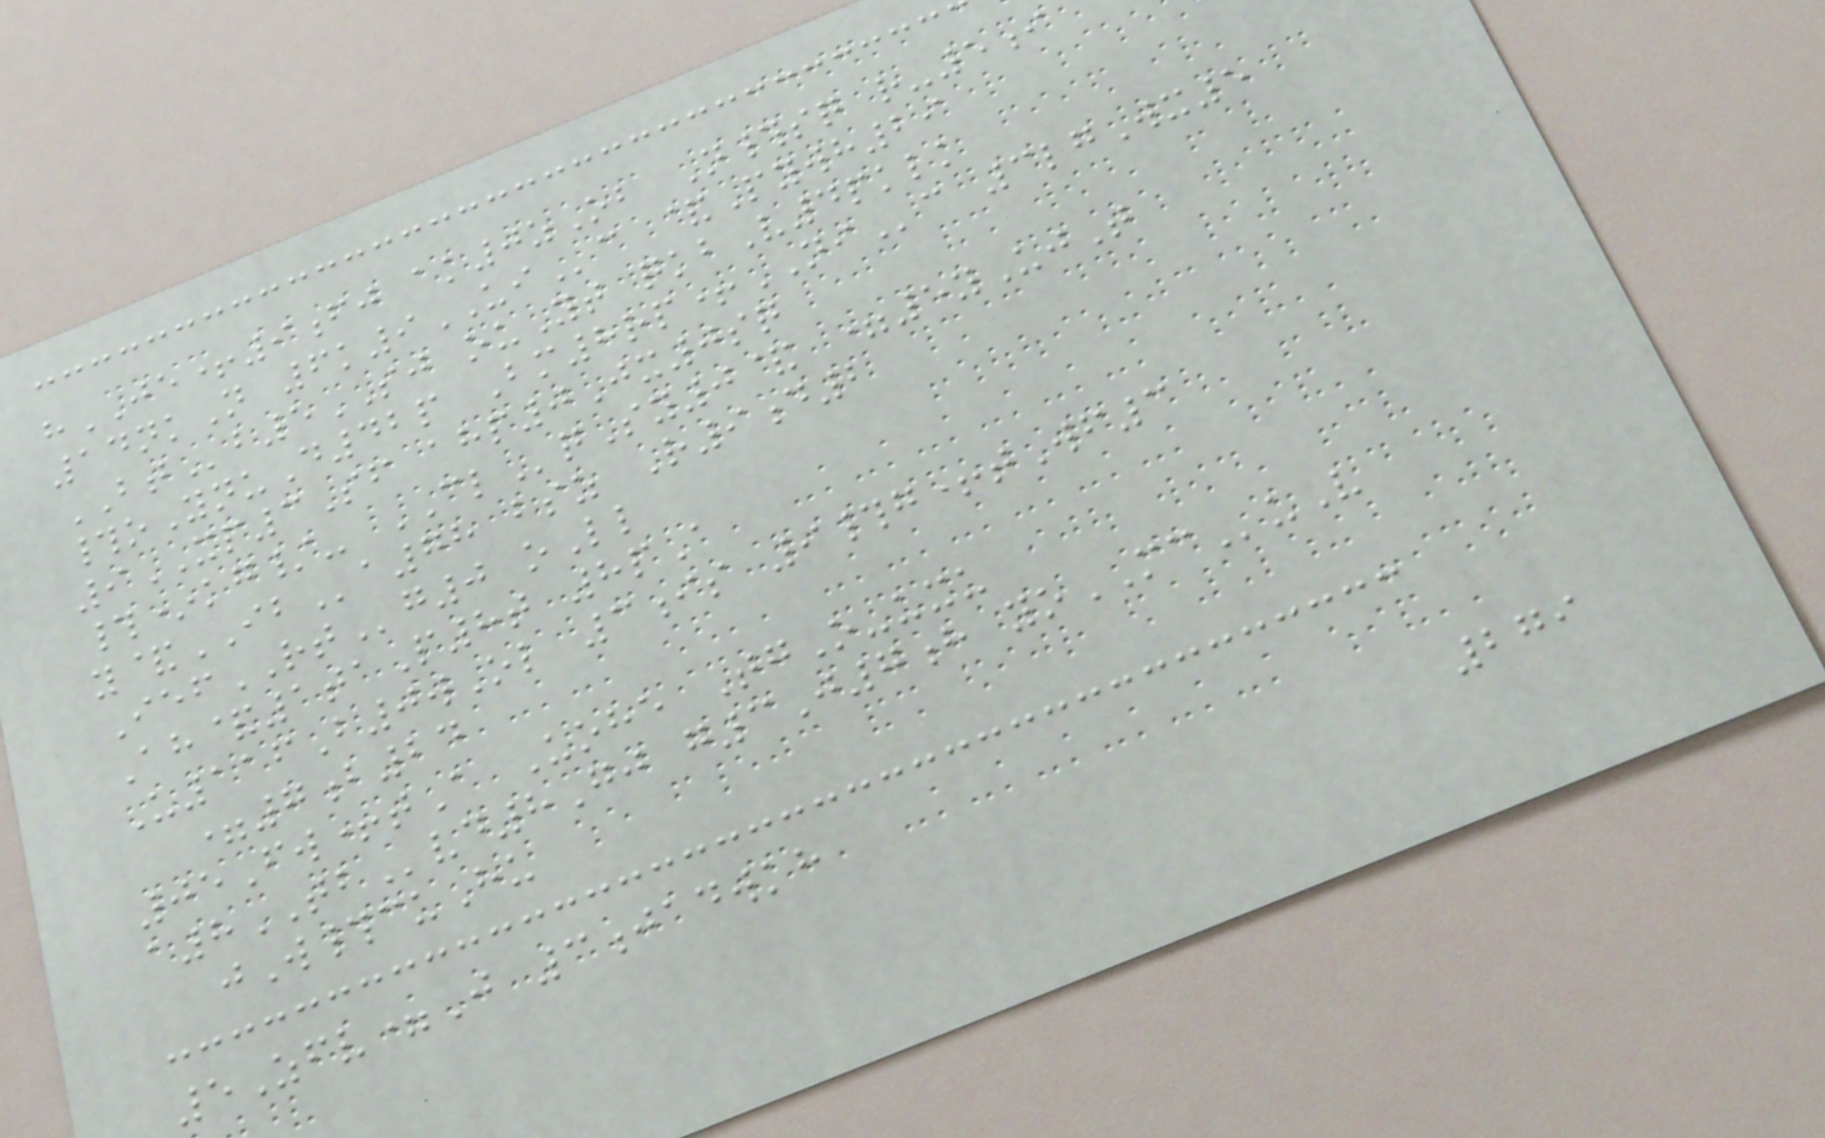hJE+9fj ak0zOb N#sq r-5i
14nkN 6k9UIc &Pywh29
BTb5SJ ouYt qkbV4pklk
#oYnuD42p Bm8rp+NIc 3lgWx5
9XP3Sf ahp0Jx0sq
#*kg/- CLqSy0& =5yUjT
y&IBa78 bsz R9d2
IefRTg0 oLl
Ah&1taP8t 8pA
U116B0wOl 3is 9#g+tWf3
=7b24
05Fw+tA Uohe TgO-uxu
a8TBvd8Gj g3J7h yoMCuV
jW#cuHu
5Zfv=J 3jadwkh
279
